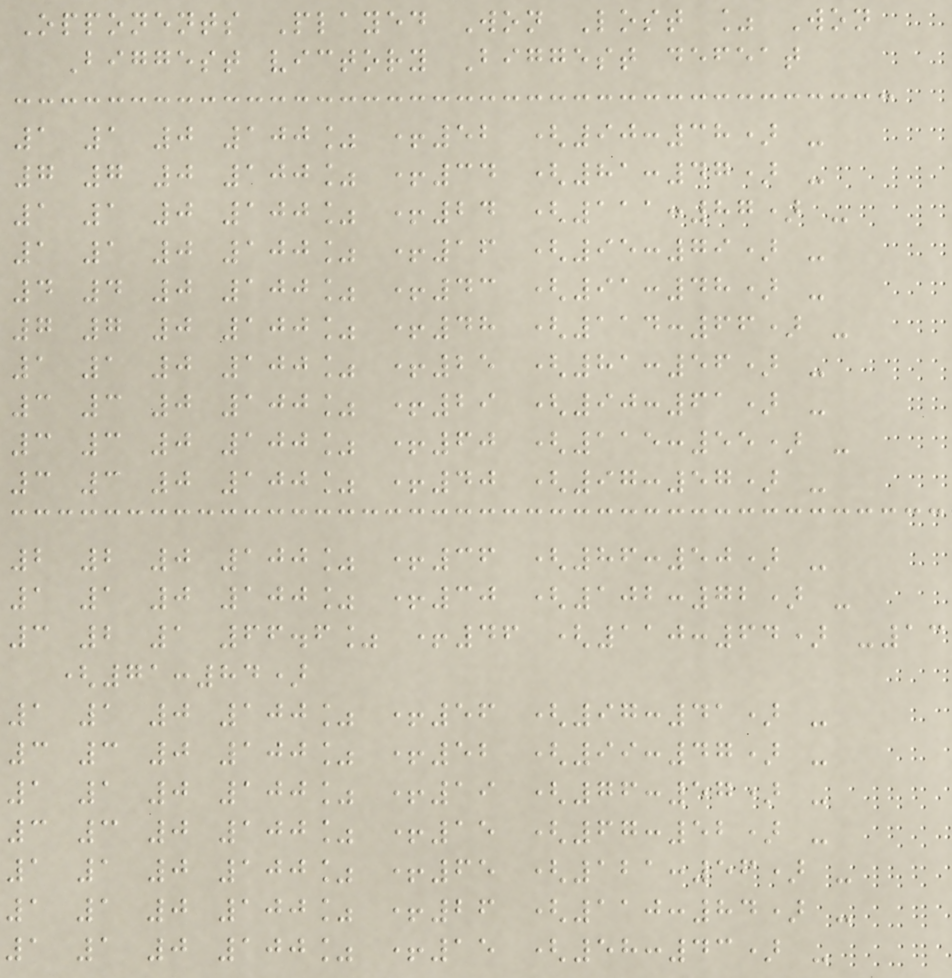Opponents Played Won Lost % Won
Biggest victory Biggest defeat
1 1 0 100% +52 (90:38) -
7 7 0 100% +34 (81:47) -
1 1 0 100% +24 (111:87) -
1 1 0 100% +16 (95:79) -
4 4 0 100% +43 (91:48) -
7 7 0 100% +48 (114:66) -
1 1 0 100% +25 (81:56) -
3 3 0 100% +29 (90:61) -
3 3 0 100% +60 (115:55) -
3 3 0 100% +40 (97:57) -
2 2 0 100% +36 (86:50) -
1 1 0 100% +30 (102:72) -
3 2 1 66.6% +46 (110:64) -13
(71:84)
1 1 0 100% +56 (97:41) -
3 3 0 100% +52 (99:47) -
1 1 0 100% +19 (76:57) -
3 3 0 100% +15 (67:52) -
1 1 0 100% +65 (121:56) -
1 1 0 100% +26 (110:84) -
1 1 0 100% +15 (58:43) -
